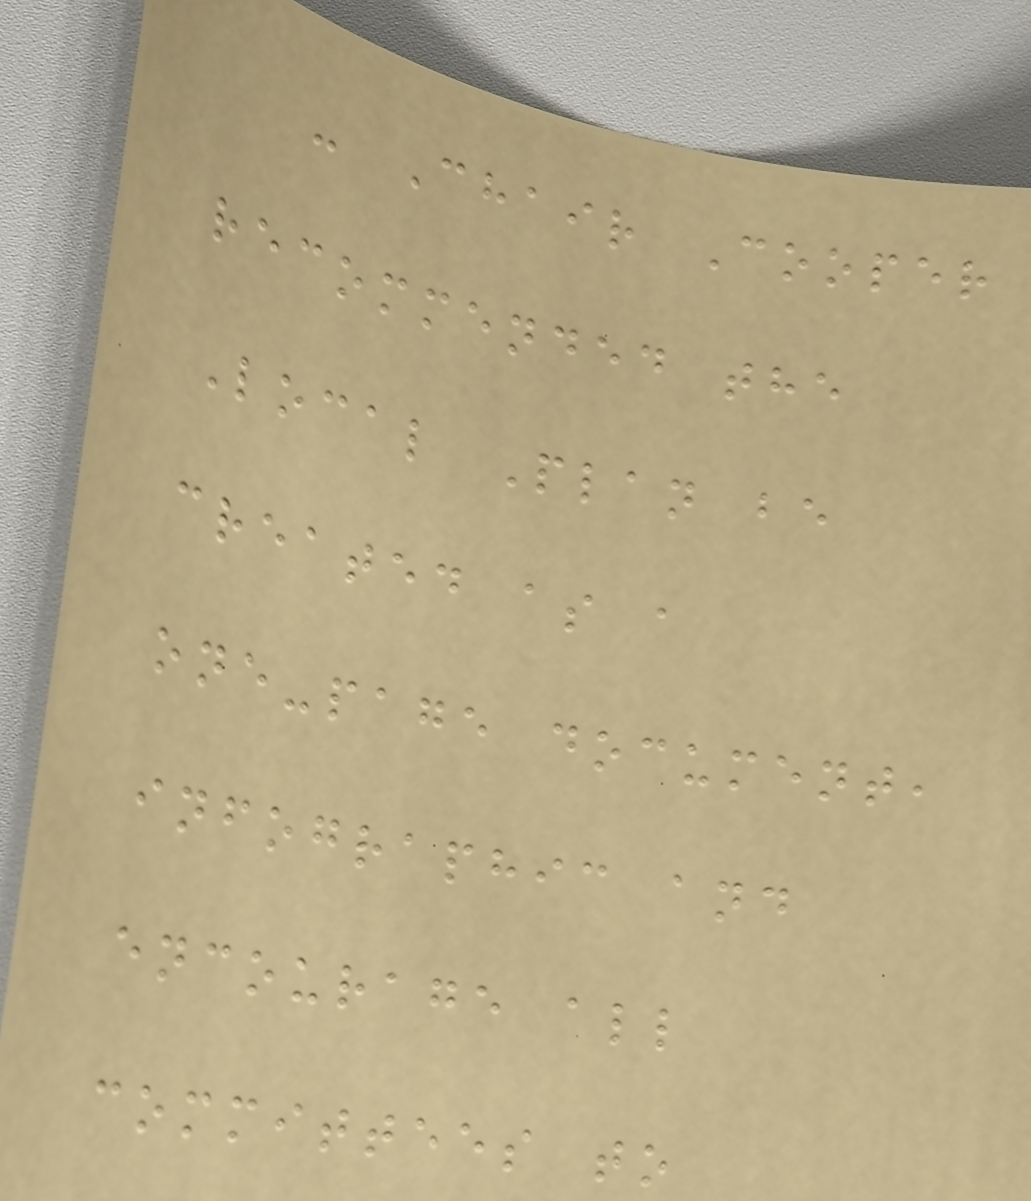- Chair Cooper
recommended the
Local Plan be
created as a
one-page document,
infographic and
encourage all
committees to
